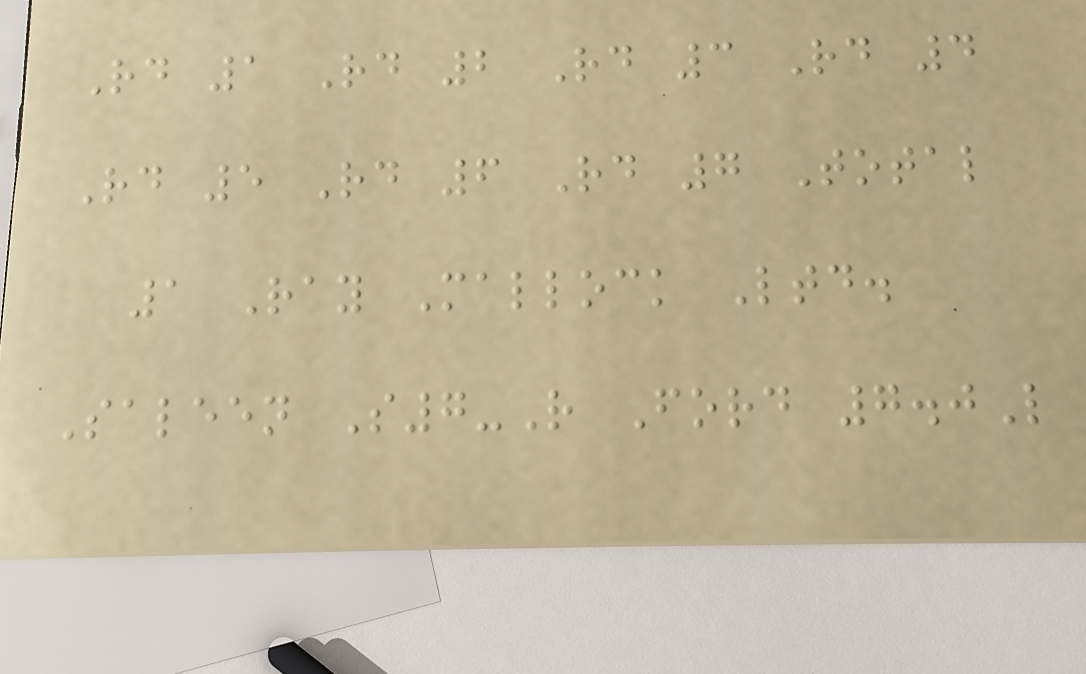Rd 1 Rd 2 Rd 3 Rd 4
Rd 5 Rd 6 Rd 7 Total
1 Ray Mallock Ltd.
Saleen S7-R Ford 7.0L
